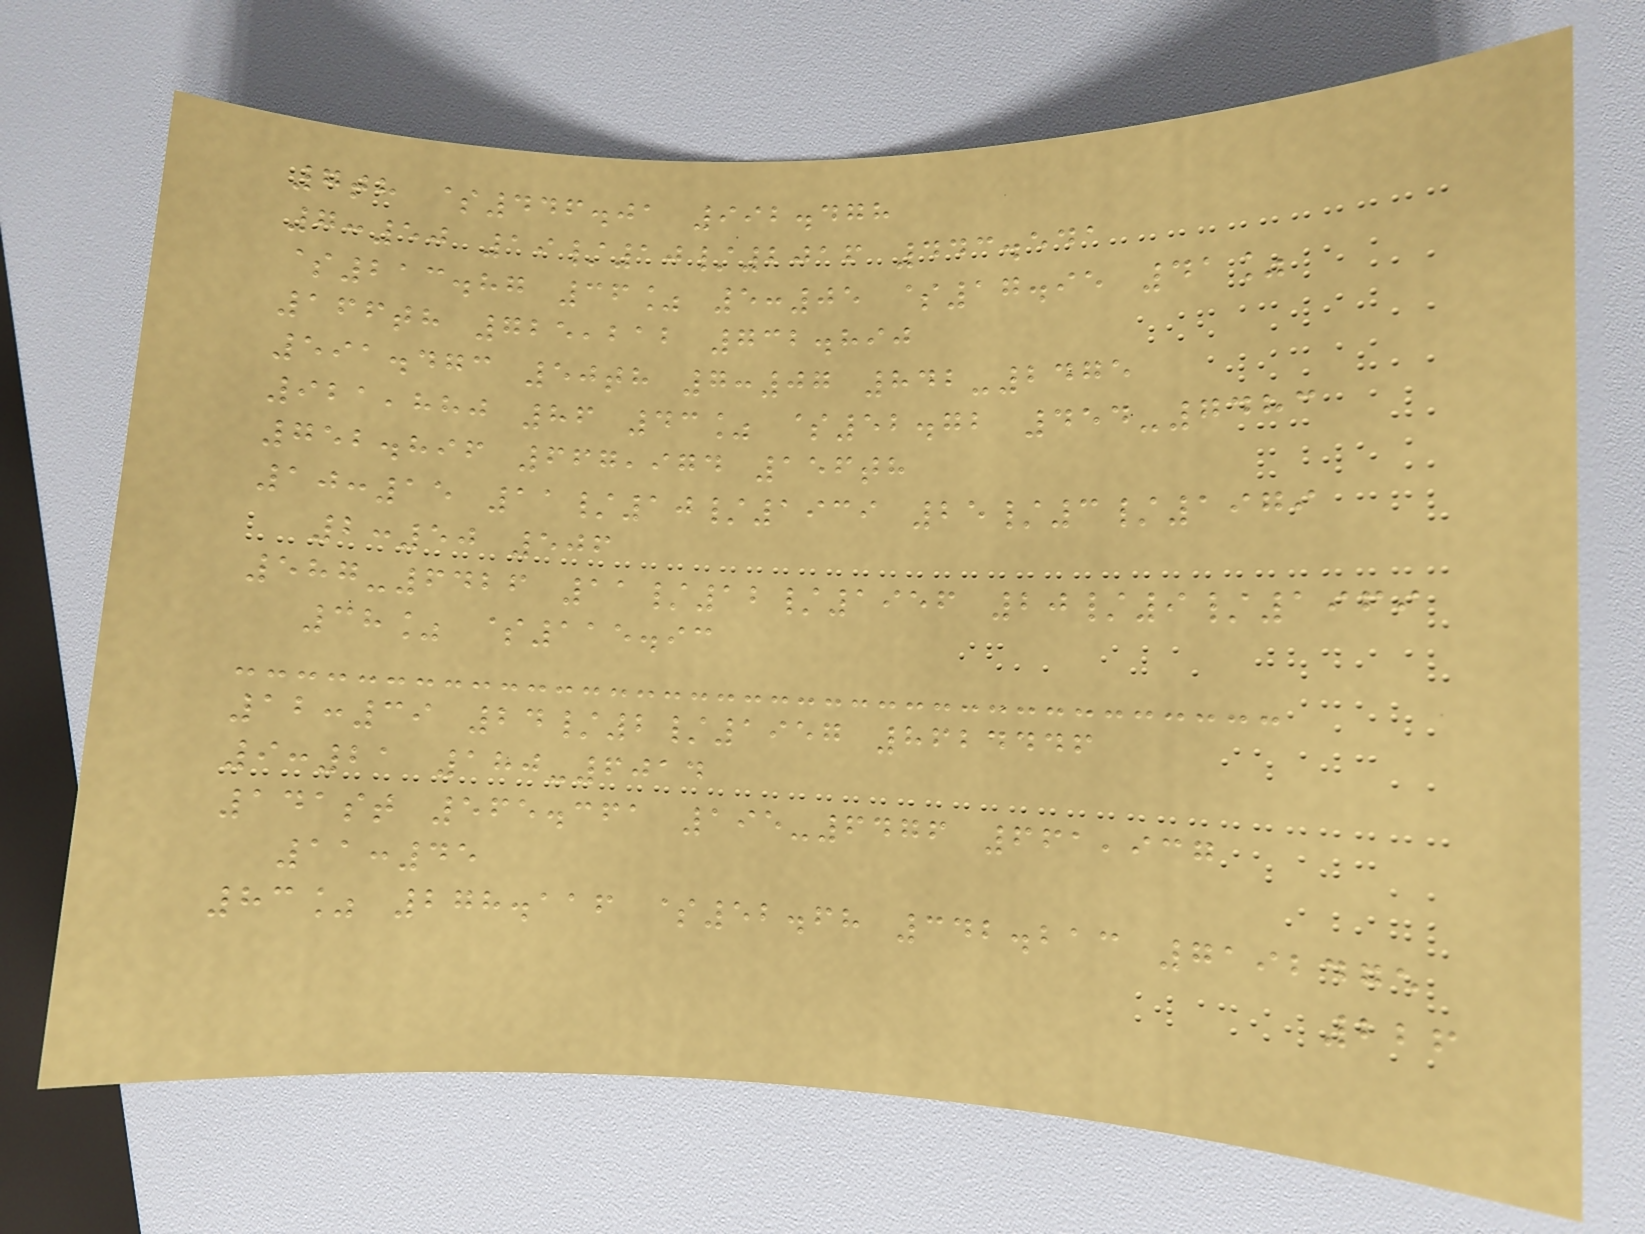7th $446.01 992.478
7:50 19/10/2016 443.541
$213.87 36% 5:05 $17.95 41%
166th 725,212 732.890
591.473 50th 7:07 842-2475
921,880 86 43% $52.72 454-7483
752.896 667,974 156th
10:15 11/10/1939 25/3/1979
2:50 506
587-6426 11/12/1956 20/9/1969
38% $115.93
12:39 24/2/1957 8624446
9:21 180-6014
141st 565.361 195-6476 661,937
11:45
83% 278.116 $52.68 342.213 7192475
226
